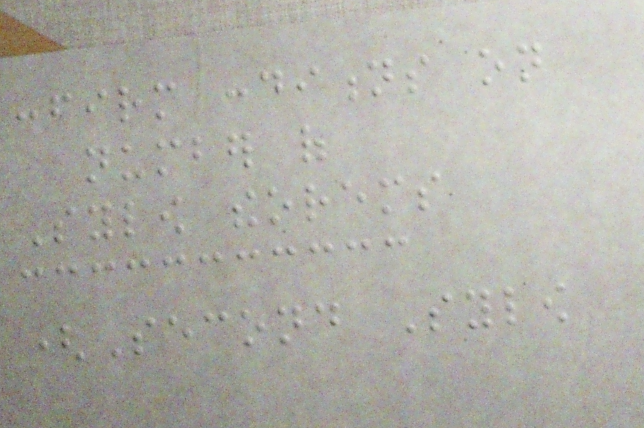confirm conditions on
number of
Sylow theorems
(Second Sylow
